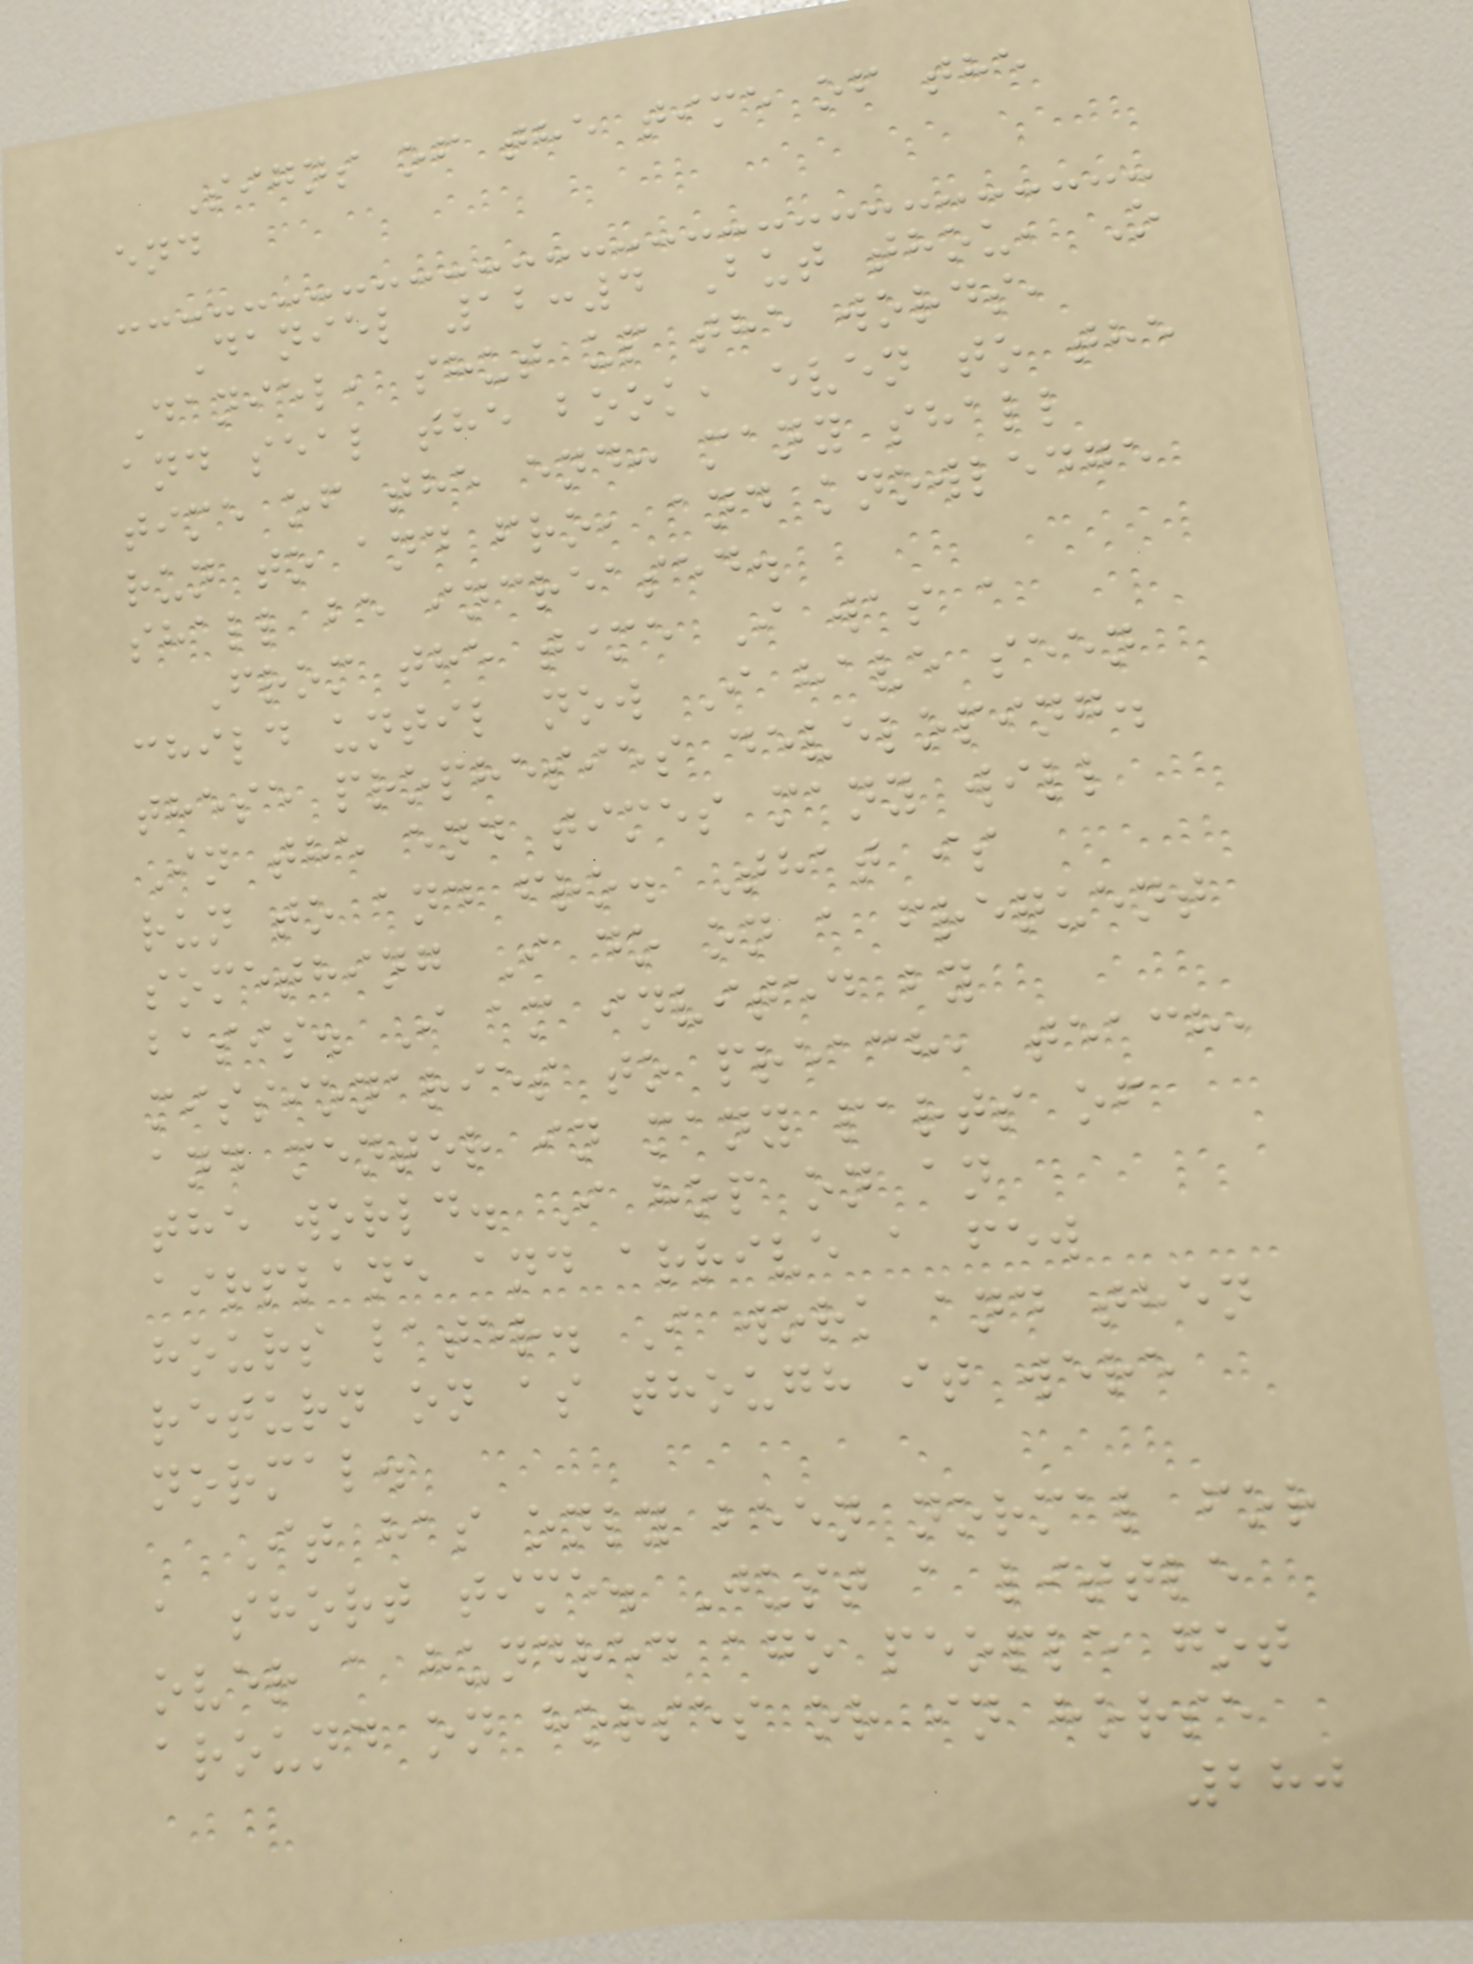Signs of the time of the
end
Daniel 12:4 But thou, O
Daniel, shut up the words,
and seal the book, even to the
time of the end: many shall
run to and fro, and knowledge
shall be increased.
From the time I was a
child until now I have seen
these prophesies developing.
In the end times many will
run to and fro. That is
something I do on a frequent
basis. I am invited by
missionaries to preach, teach,
and mentor in many parts of
the world. I hop on an
airplane and arrive a few
hours later. I work and then
return on as though it were
normal.
It has only been normal for
a short time. Just a little
over a hundred ago people got
around on horses or in horse
280
